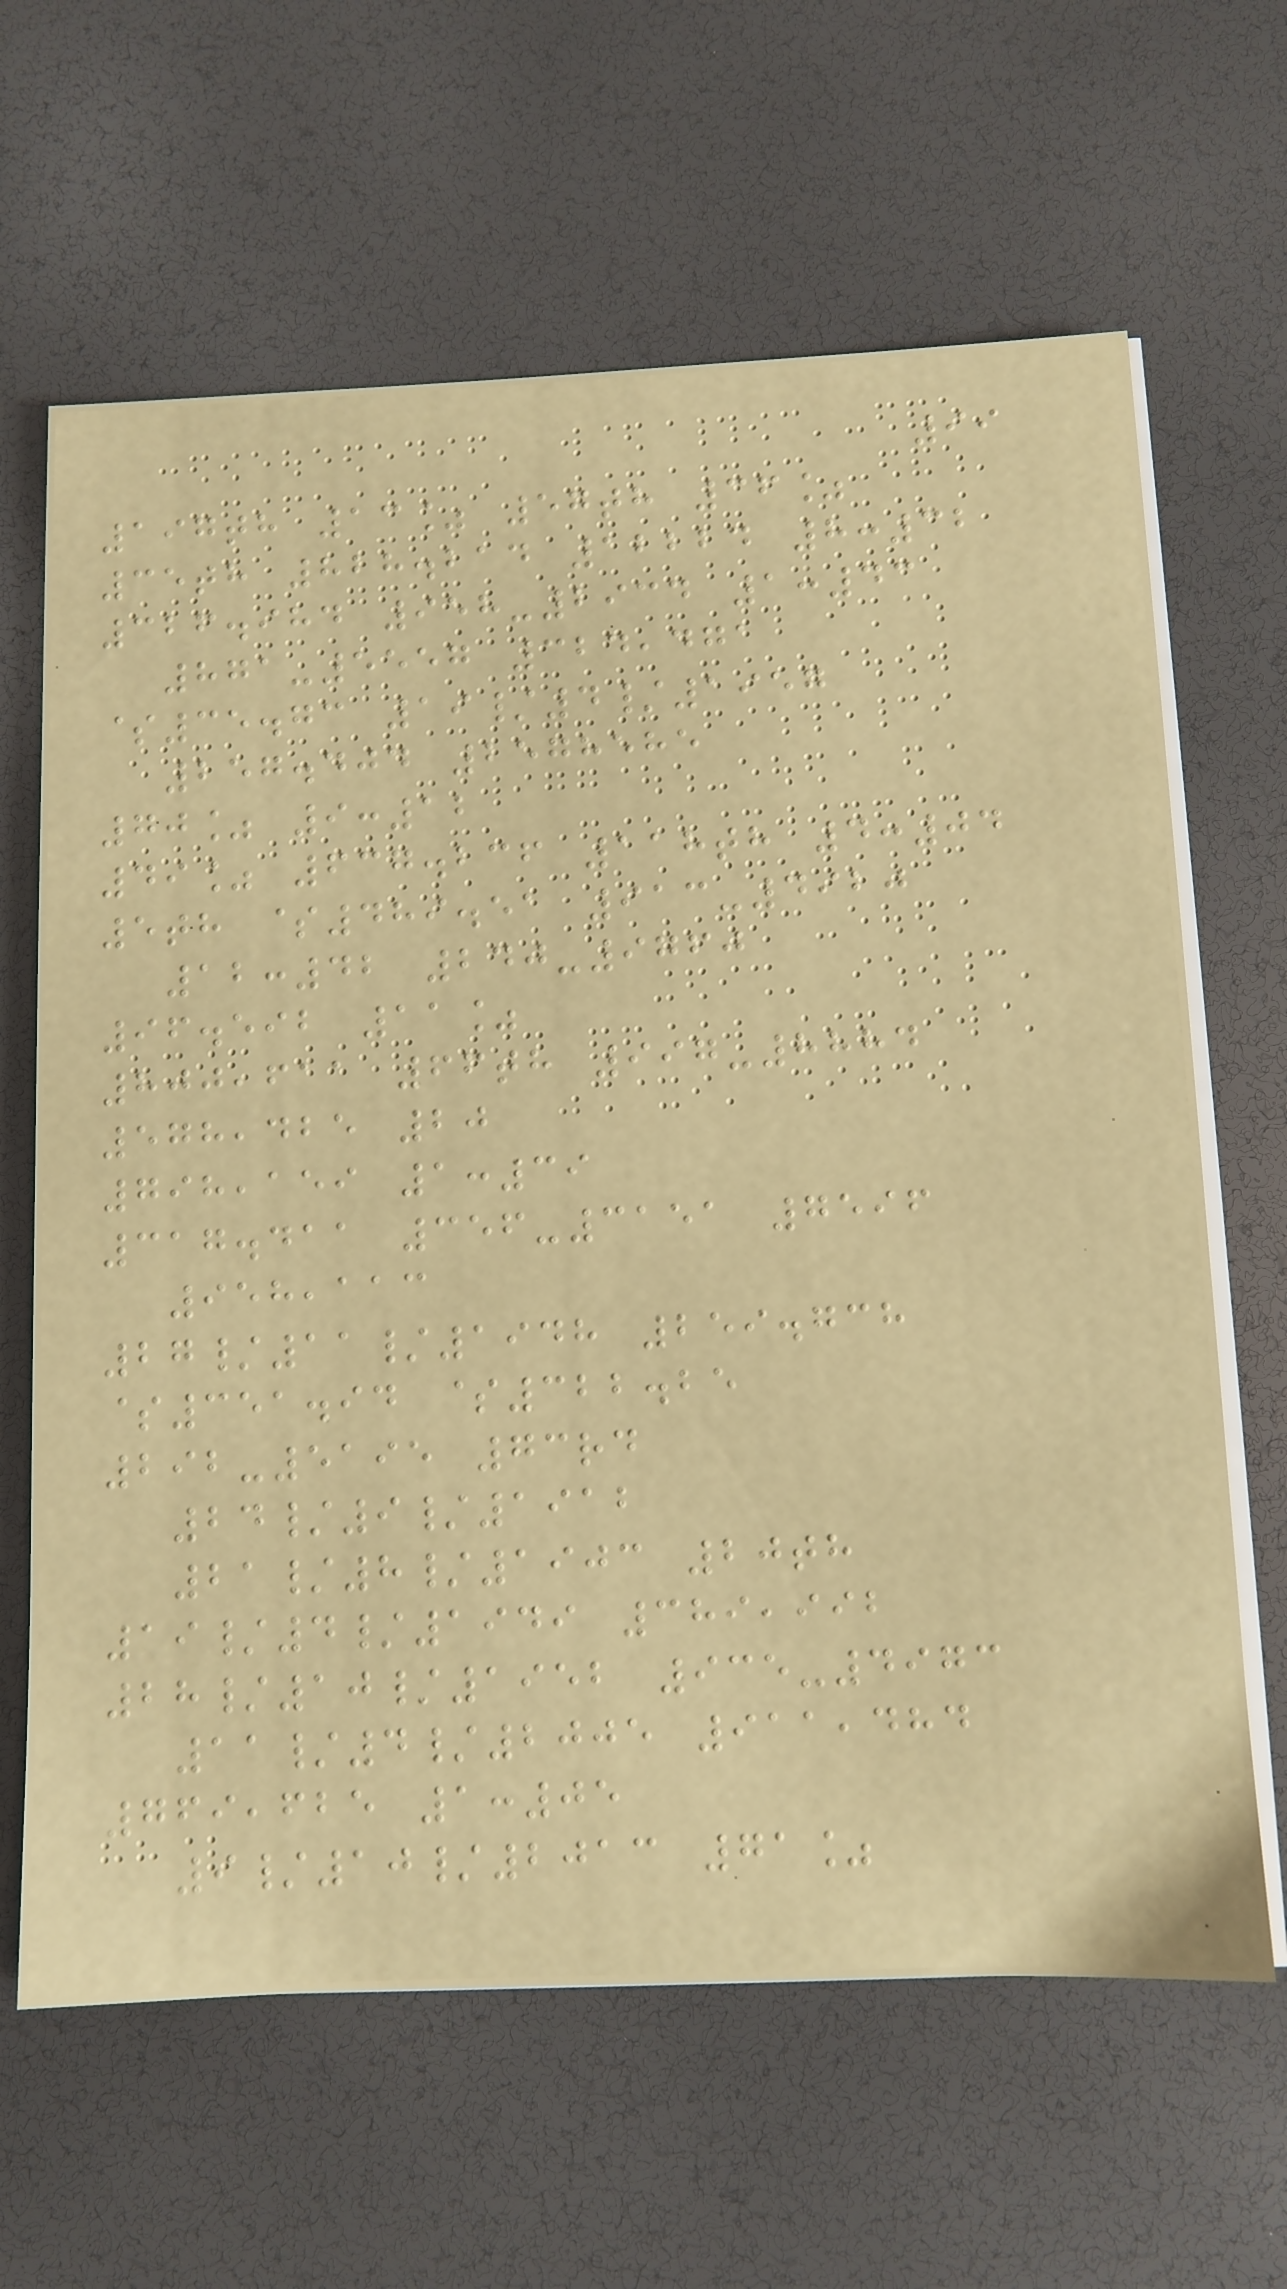99
197th 13% 57th 36%
35th 828.214 12224 8:32
326.984 958-2934 1:43
871-5557 324,471
$35.73 19/4/1957
257.404 2578585
70% 9:12
49% 637.236 118th 4:04
5th $489.51 913-4920
12:42 240-9760
96.592 11%
800,611 66th 997-8884
578,425 20
798,159 1:39
317.411 356-3151 7596
958,113
27/11/1948 259.738
$351.94 $322.25
292-5195 73rd
24/9/1912
21/8/1903 20th
19/4/1949 389,992
28/10/1952 935-4973
11/4/2005 911,484
769,625 1:05
9/10/2013 71%
